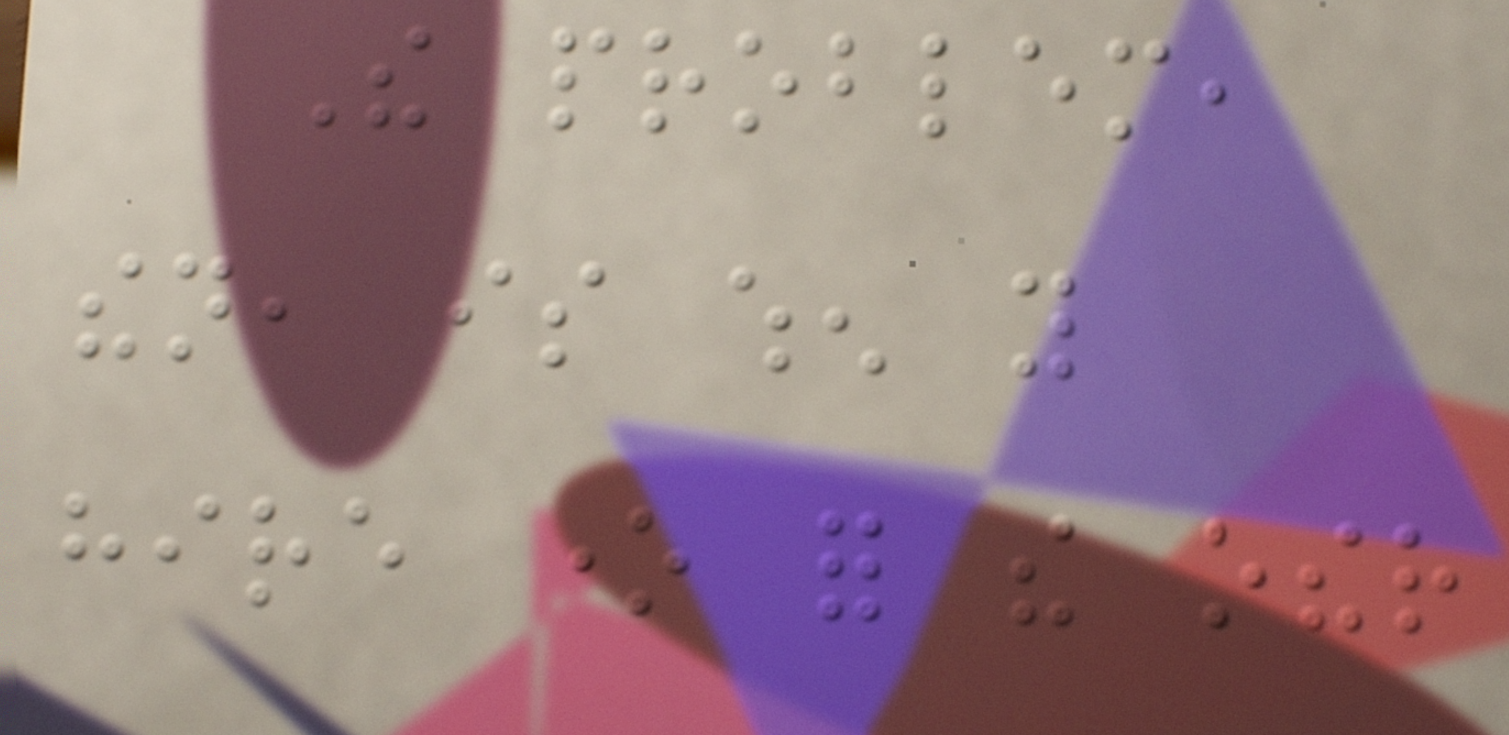The problem,
then, is when you
hire one for the other
